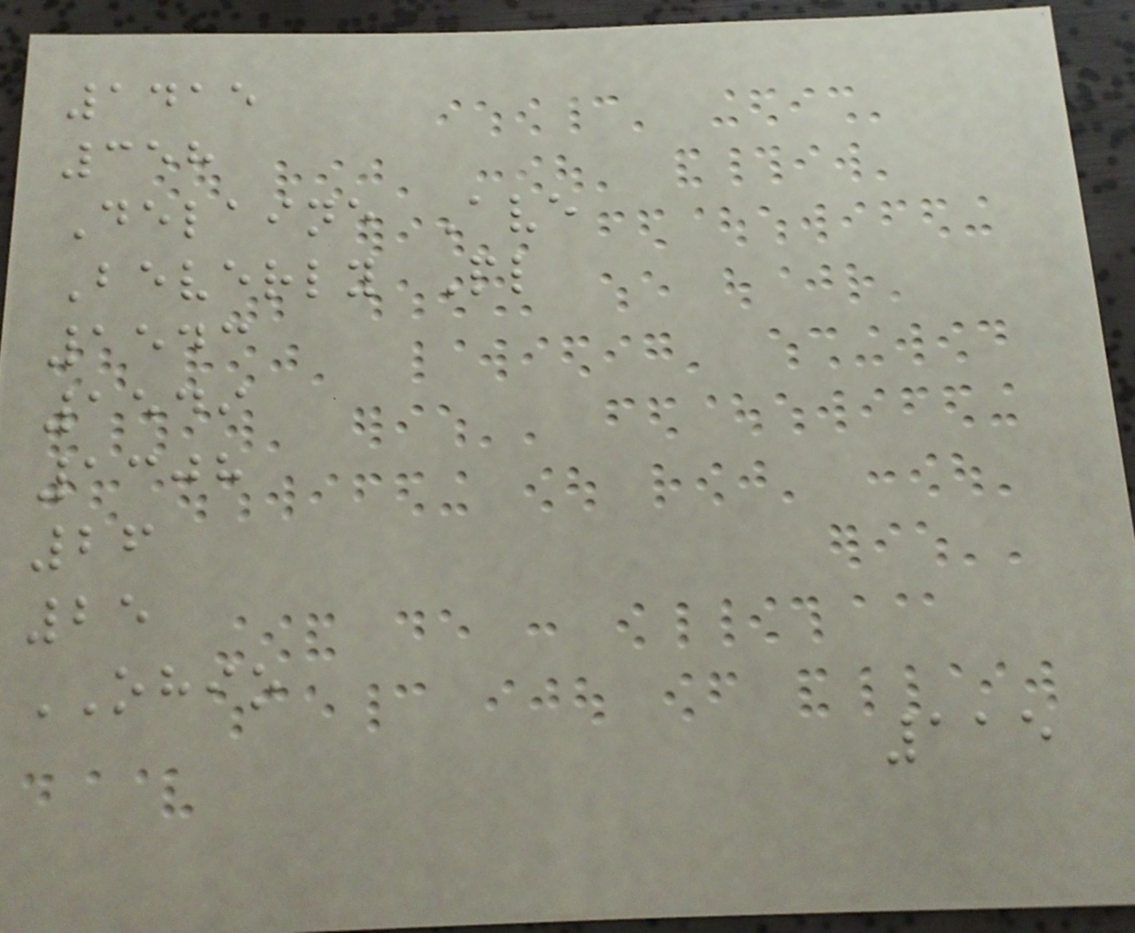1415
358
Delaine Ave
Beverly Pl
1543
1549
1308
26
25
OHIO
115
